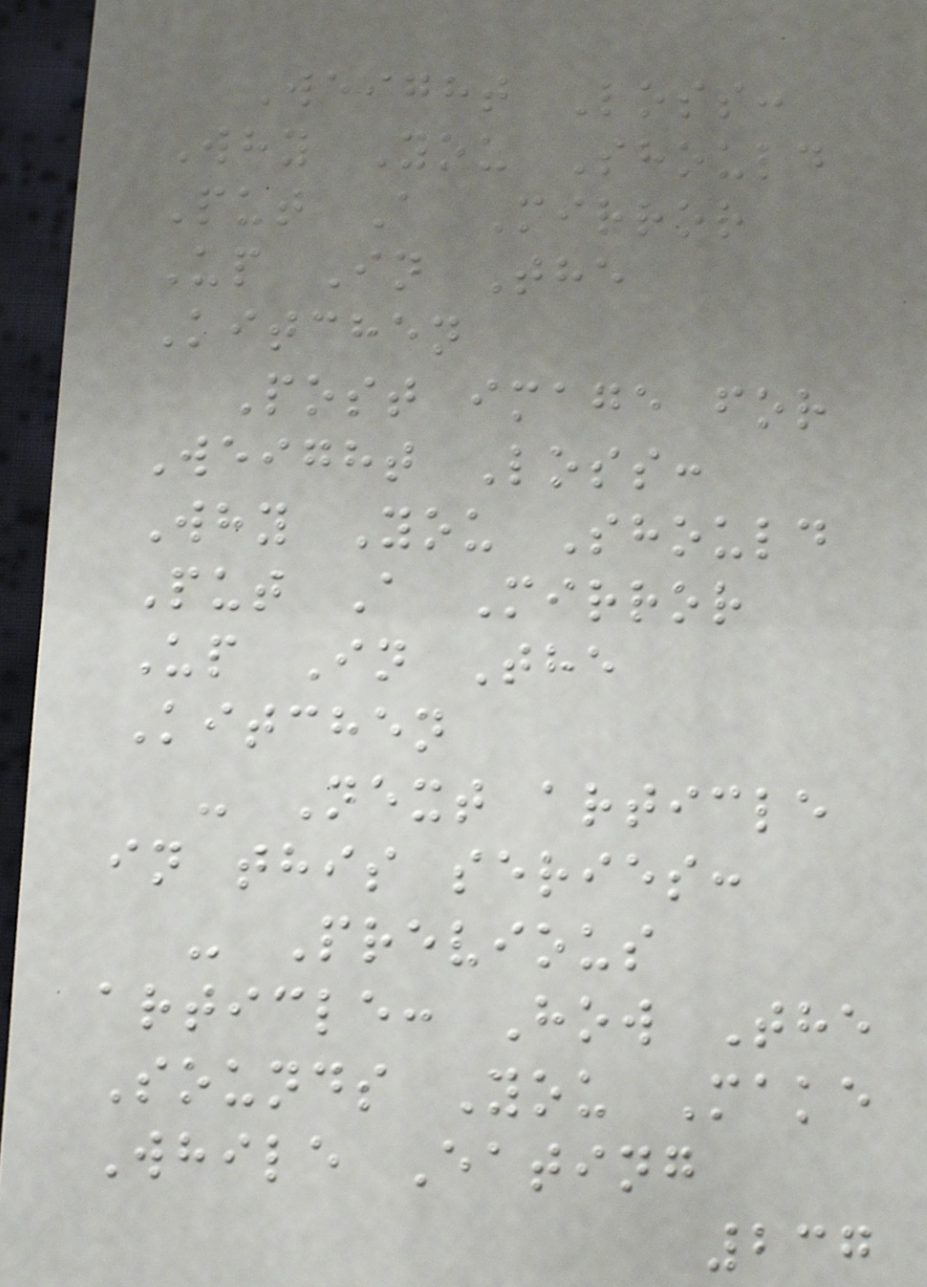Weight Loss:
Why You Should
Put A Mirror
Up In The
Kitchen
Post image for
Weight Loss:
Why You Should
Put A Mirror
Up In The
Kitchen
- Next article
in this series:
- Previous
article: How The
Sounds You Make
While Eating
237
